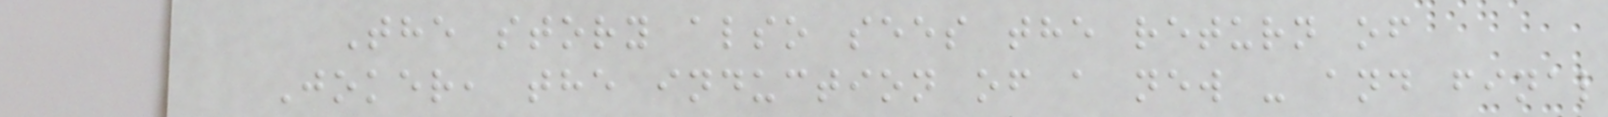The story also sees the return of
Joker, the induction of a new - and final
